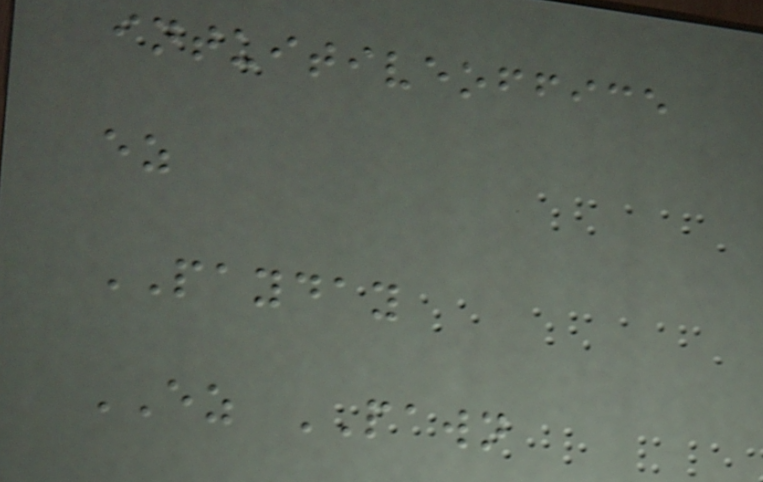intuitiveoffice
ez
PAYDAY
EZ PAWN
